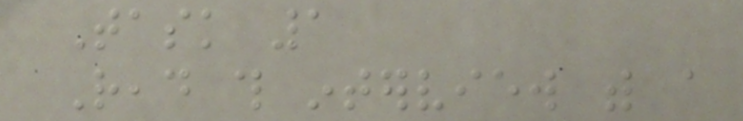Task 1
Read this interview with a
